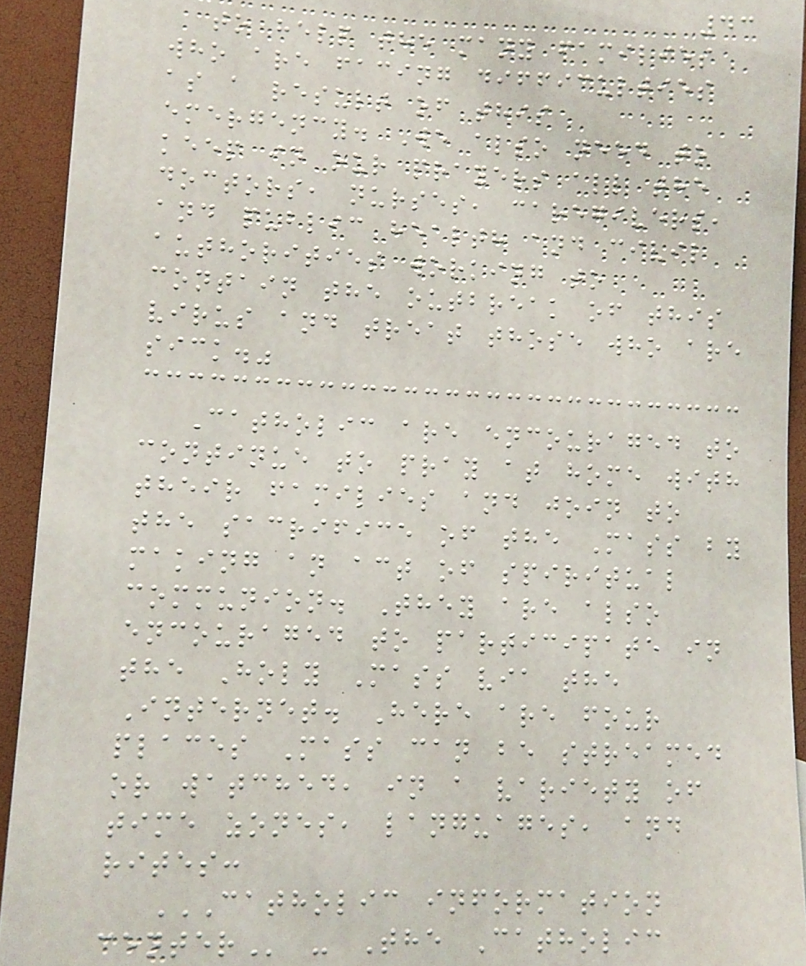43
to help the many families
who are facing difficulties
as a result of this
emergency. We also need to
keep in our prayers all the
doctors, nurses, caregivers,
and public health and civil
authorities working to
contain the outbreak of this
virus and treat those who are
sick."
Catholic are encouraged to
continue to pray at home with
their families and join to
the sacrifice of the Mass by
making an act of spiritual
communion. They are also
encouraged to participate in
the Holy Mass via the
Internet. Here are four
places Mass can be streamed
or watched, in a variety of
time zones, languages, and
rites:
CATHOLIC INFORMATION
CENTER - The Catholic
